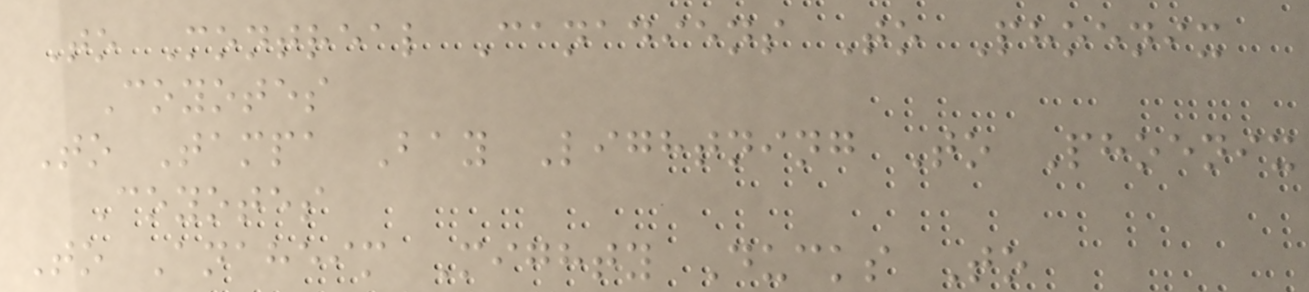To Montreal Canadiens To Phoenix
Coyotes
To Tampa Bay Lightning To Phoenix
Coyotes
To Anaheim Mighty Ducks To
